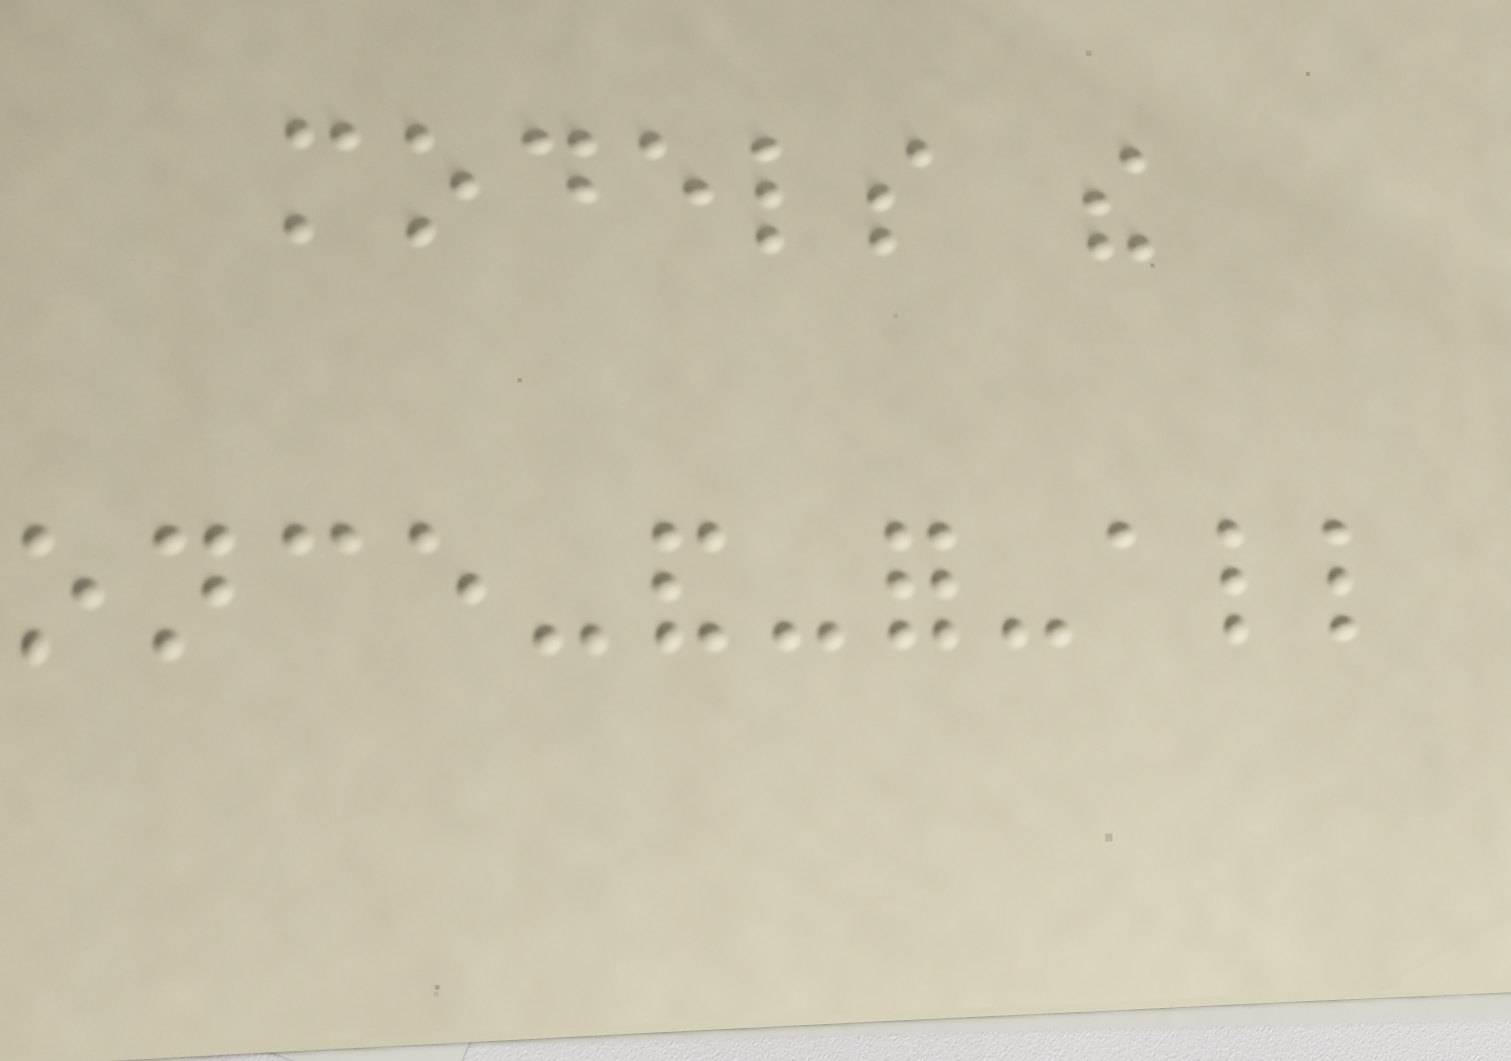models the
once-and-for-all
